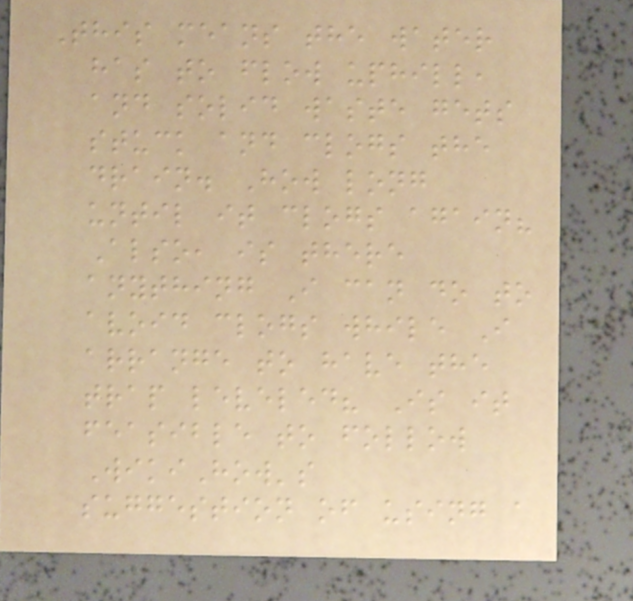This means the water
has to flow uphill,
and solid waste gets
stuck and clogs the
drain. How long
until it clogs again?
Also, is there
anything I can do to
avoid clogs while I
arrange to have the
trap leveled? Is it
feasible to follow
WikiHow's
suggestion of using a
